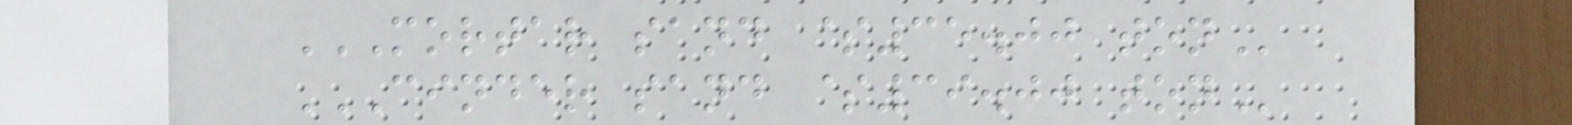MORTAR SAND $35.00 TON
CINDER SAND $39.00 TON
